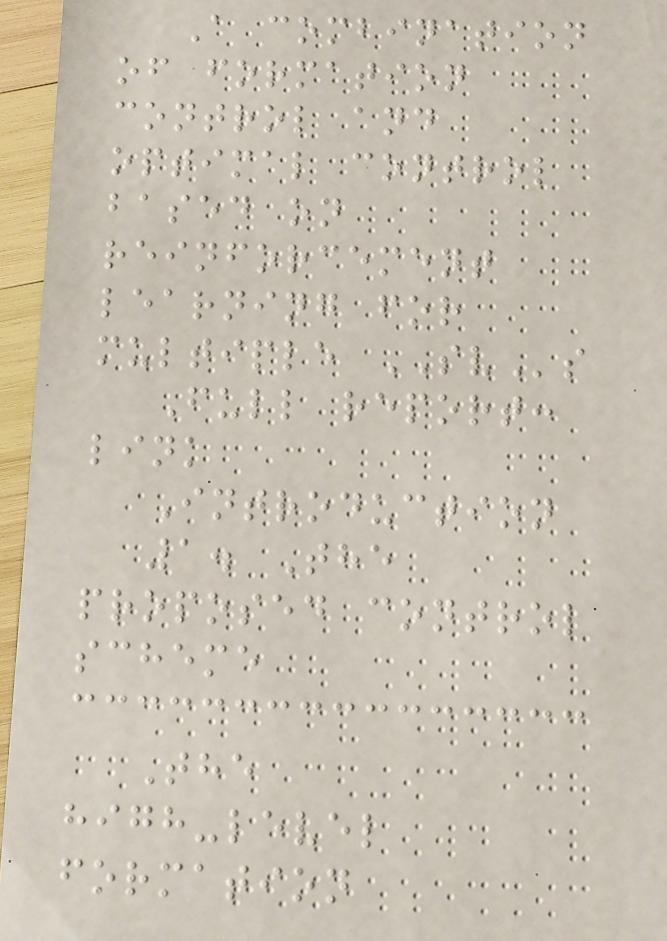A combination
of formation
control and
optimal control
based on
reinforcement
learning for
multiple SVs
Full report:
link
Introduction
1. The
proposed control
scheme
The
high-level
formation
